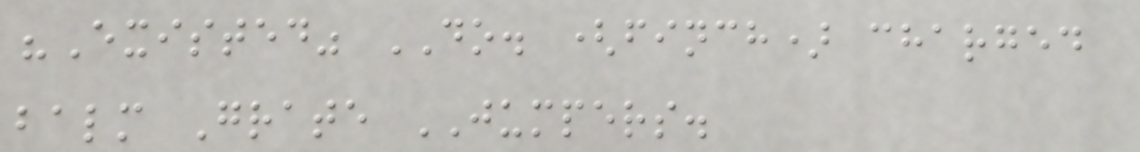"Existed" DO. (finch) charged
balm Grate JUMPERS.
